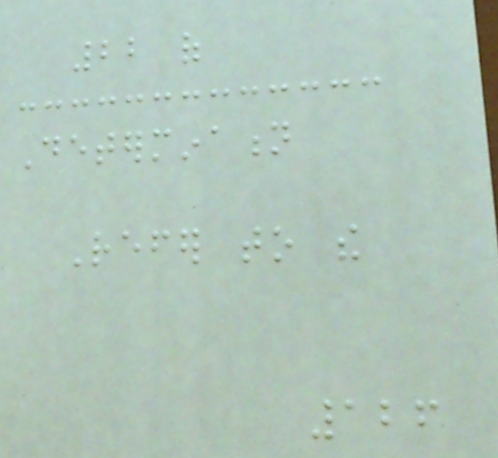22 of
Determination
Refer to the
126
